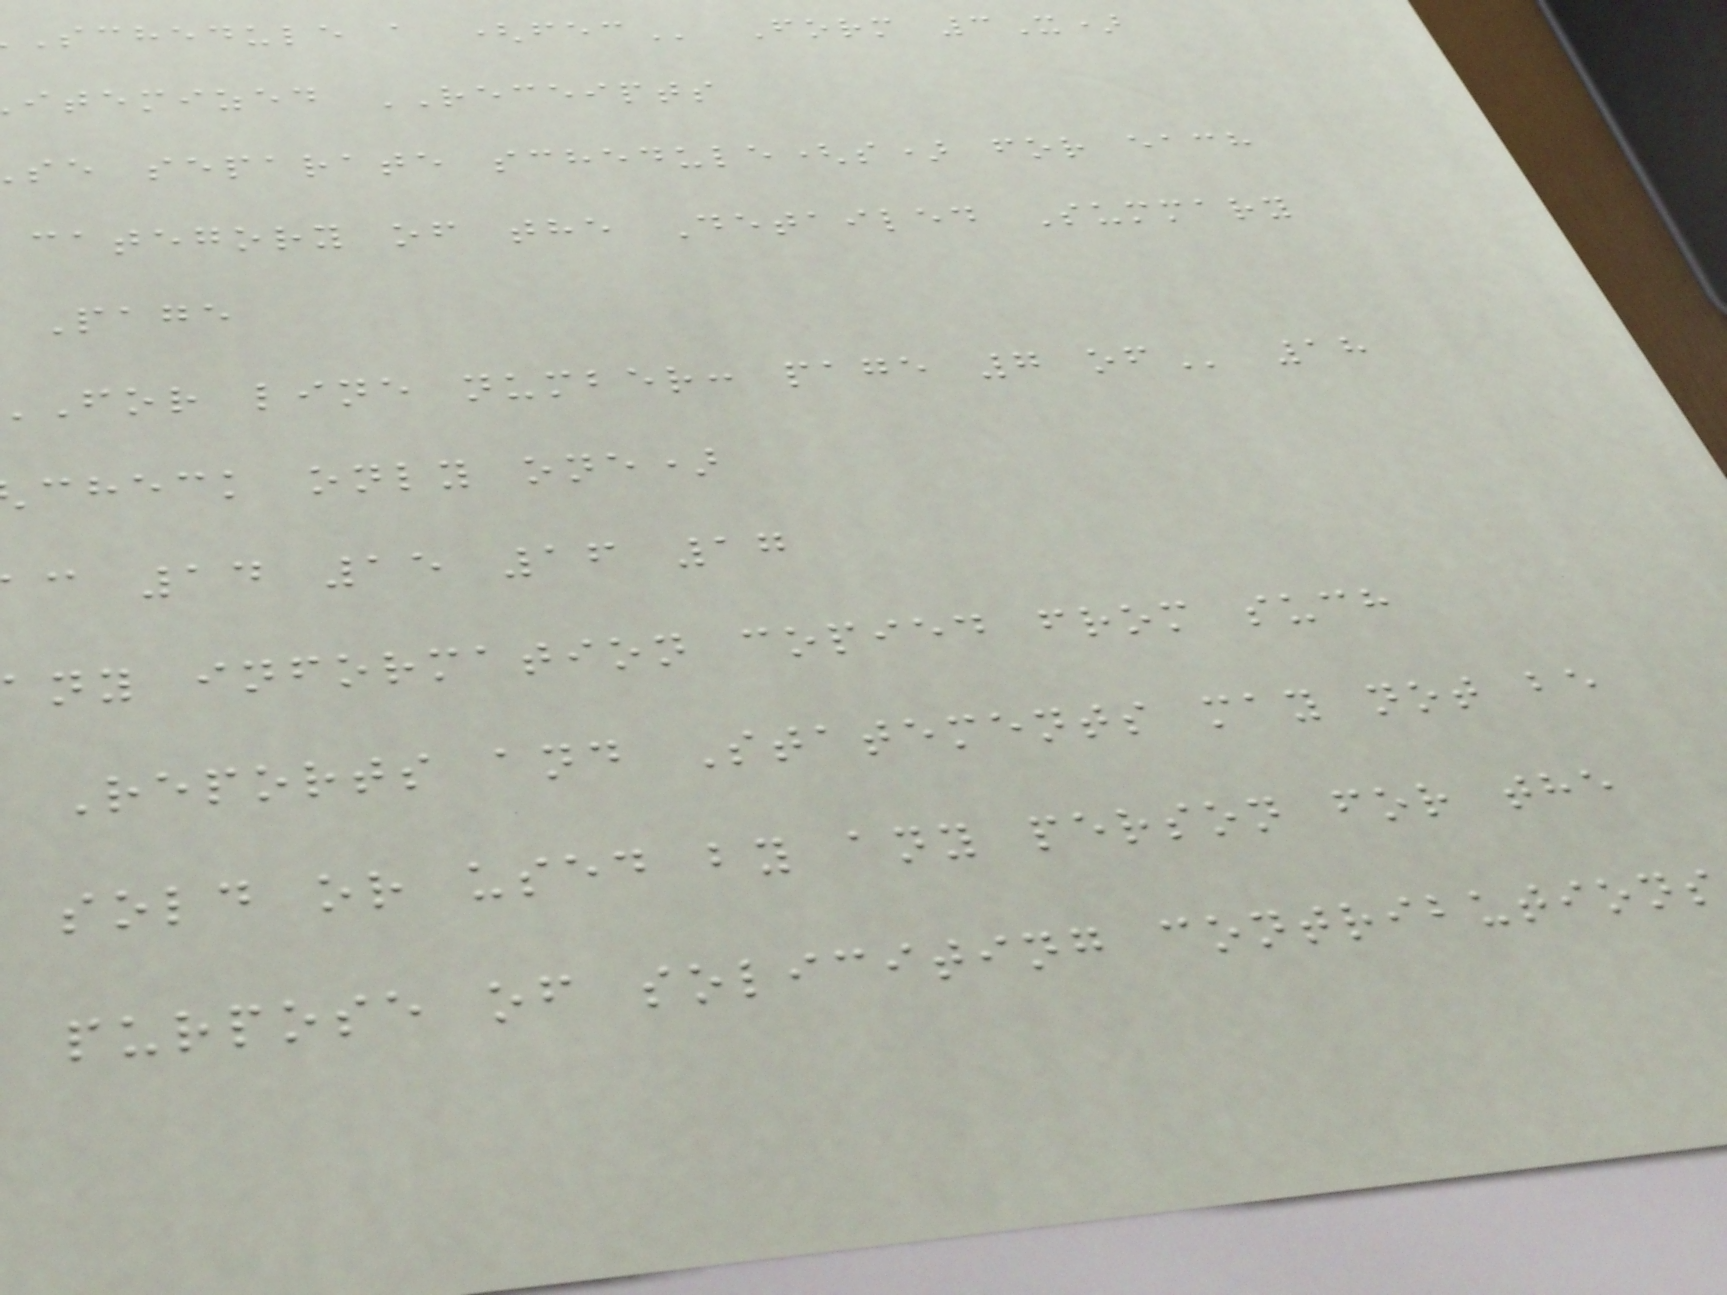schedule a
itemized RECEIPTS
se separate schedule(s) for each
category of the Detailed Summary
Page
for line number: page 7
check only one)
c 14 15 16 17
any information copied from such
Reports and Statements may not be
sold or used by any person for the
purpose of soliciting contributions
